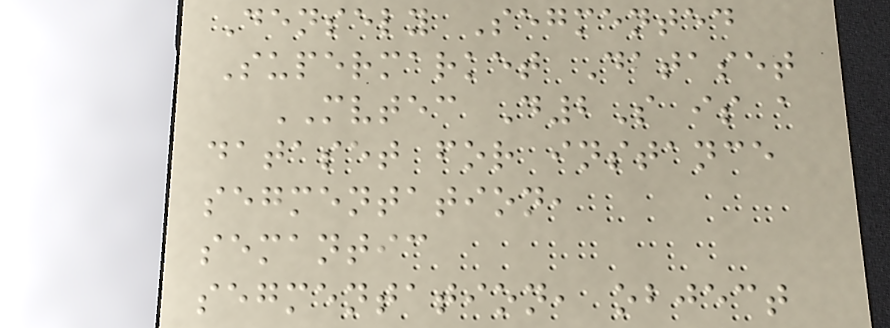Densely Segmented
Supermarket Dataset
MVTEC D2S is a
dataset for instance
segmentation,
semantic
segmentation, object
